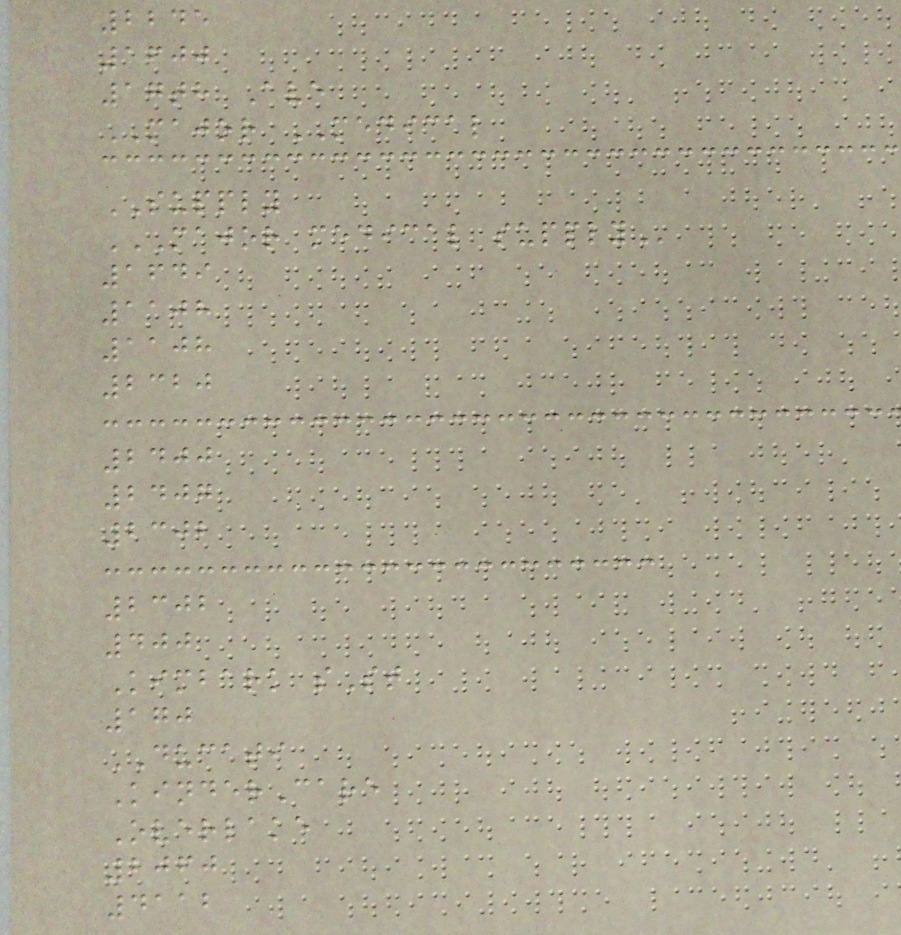2245
1600
17th Ave
MAJOR MEDICAL
SUPPLY
MAJOR MEDICAL SUPPLY
1649
1108
1108
2320
2400
2407
2302
2302
400
Kimbark sSt
170
DUCATI
KinderCare
Overlake
2060
4112
